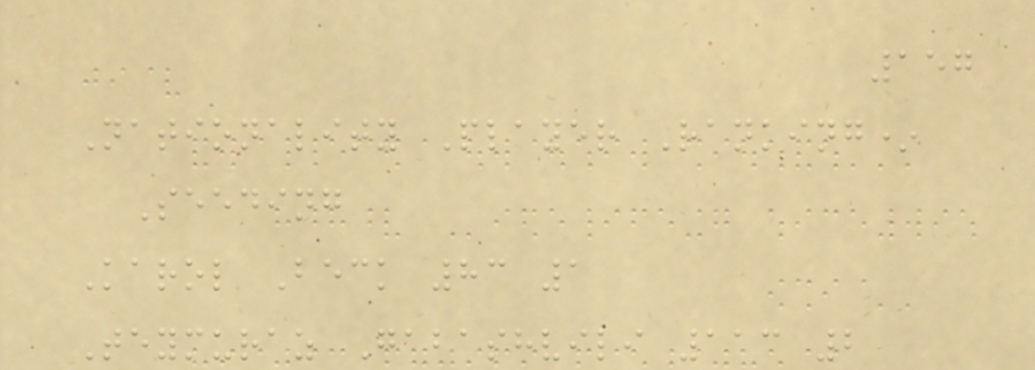157
Nationality Player Ranking*
Seeding
Karol Beck 83 1
Teymuraz Gabashvili 113 2
